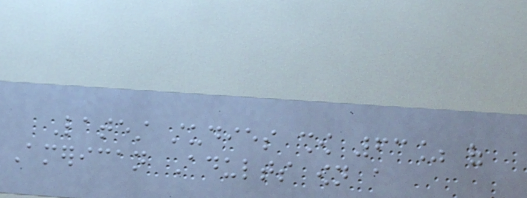Latest studies show 63% of
American Adults own a
